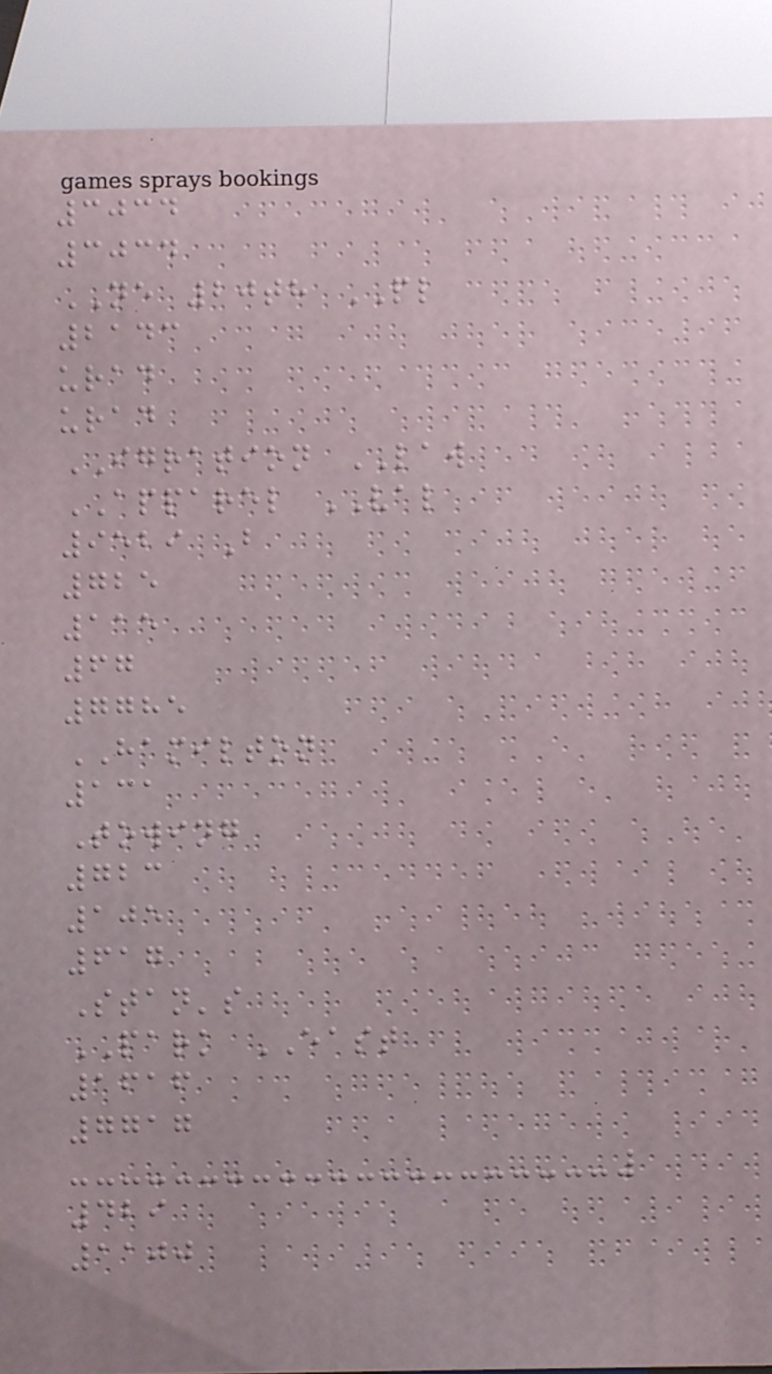3034
3034
NE 20th PL
2143
urad
urad
IGRATION LAW
APPAREL VAL
9529 B
725
115
67
7785
HAMILTON
131
Towing
723
105
617
Stan's
PARK EAST
1616
7717
429
1100
